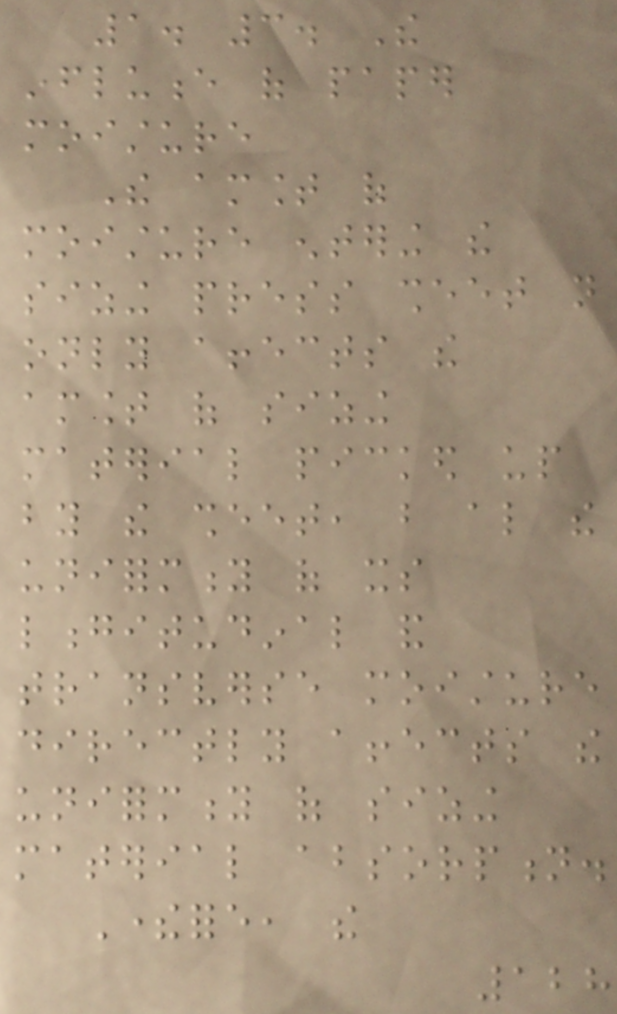1. 3. The
influence of paper
moisture
The amount of
moisture entering the
sizing press sheet not
only affects the
amount of sizing
material picked up
by the sheet, but also the
uniformity of its
longitudinal and
transverse moisture
directly affects the
uniformity of sizing
material absorption.
Therefore, the
128
